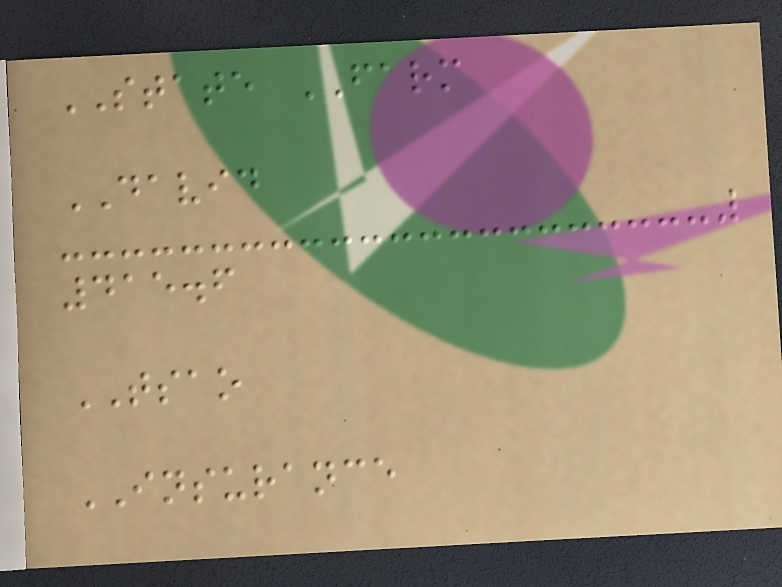STATE FARM
DAVID
415.6
TSAO
INSURANCE
